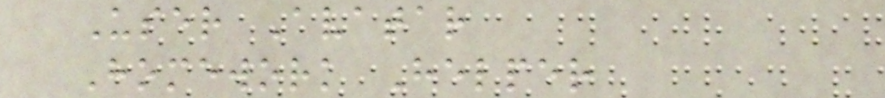User Avatar
Homework Helper
